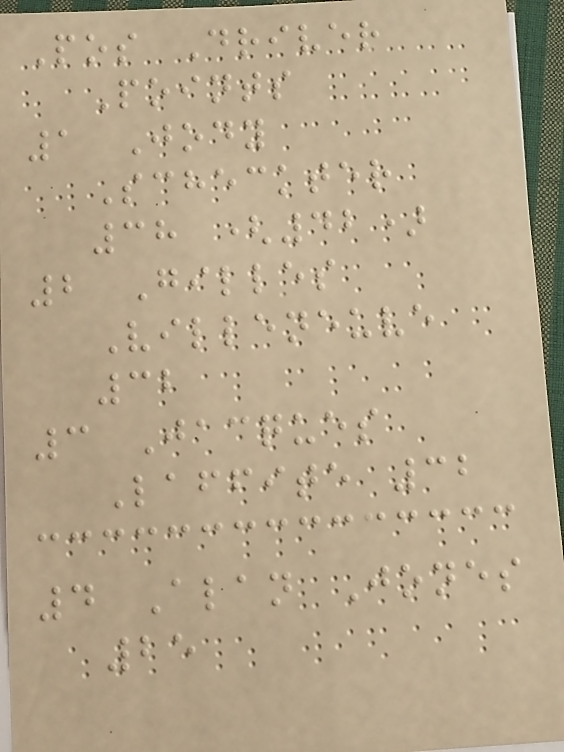Pos Driver
Points
1 Jody
Scheckter
38 (42)
2 Gilles
Villeneuve
32
3 Jacques
Laffite 32
4 Alan Jones
25
